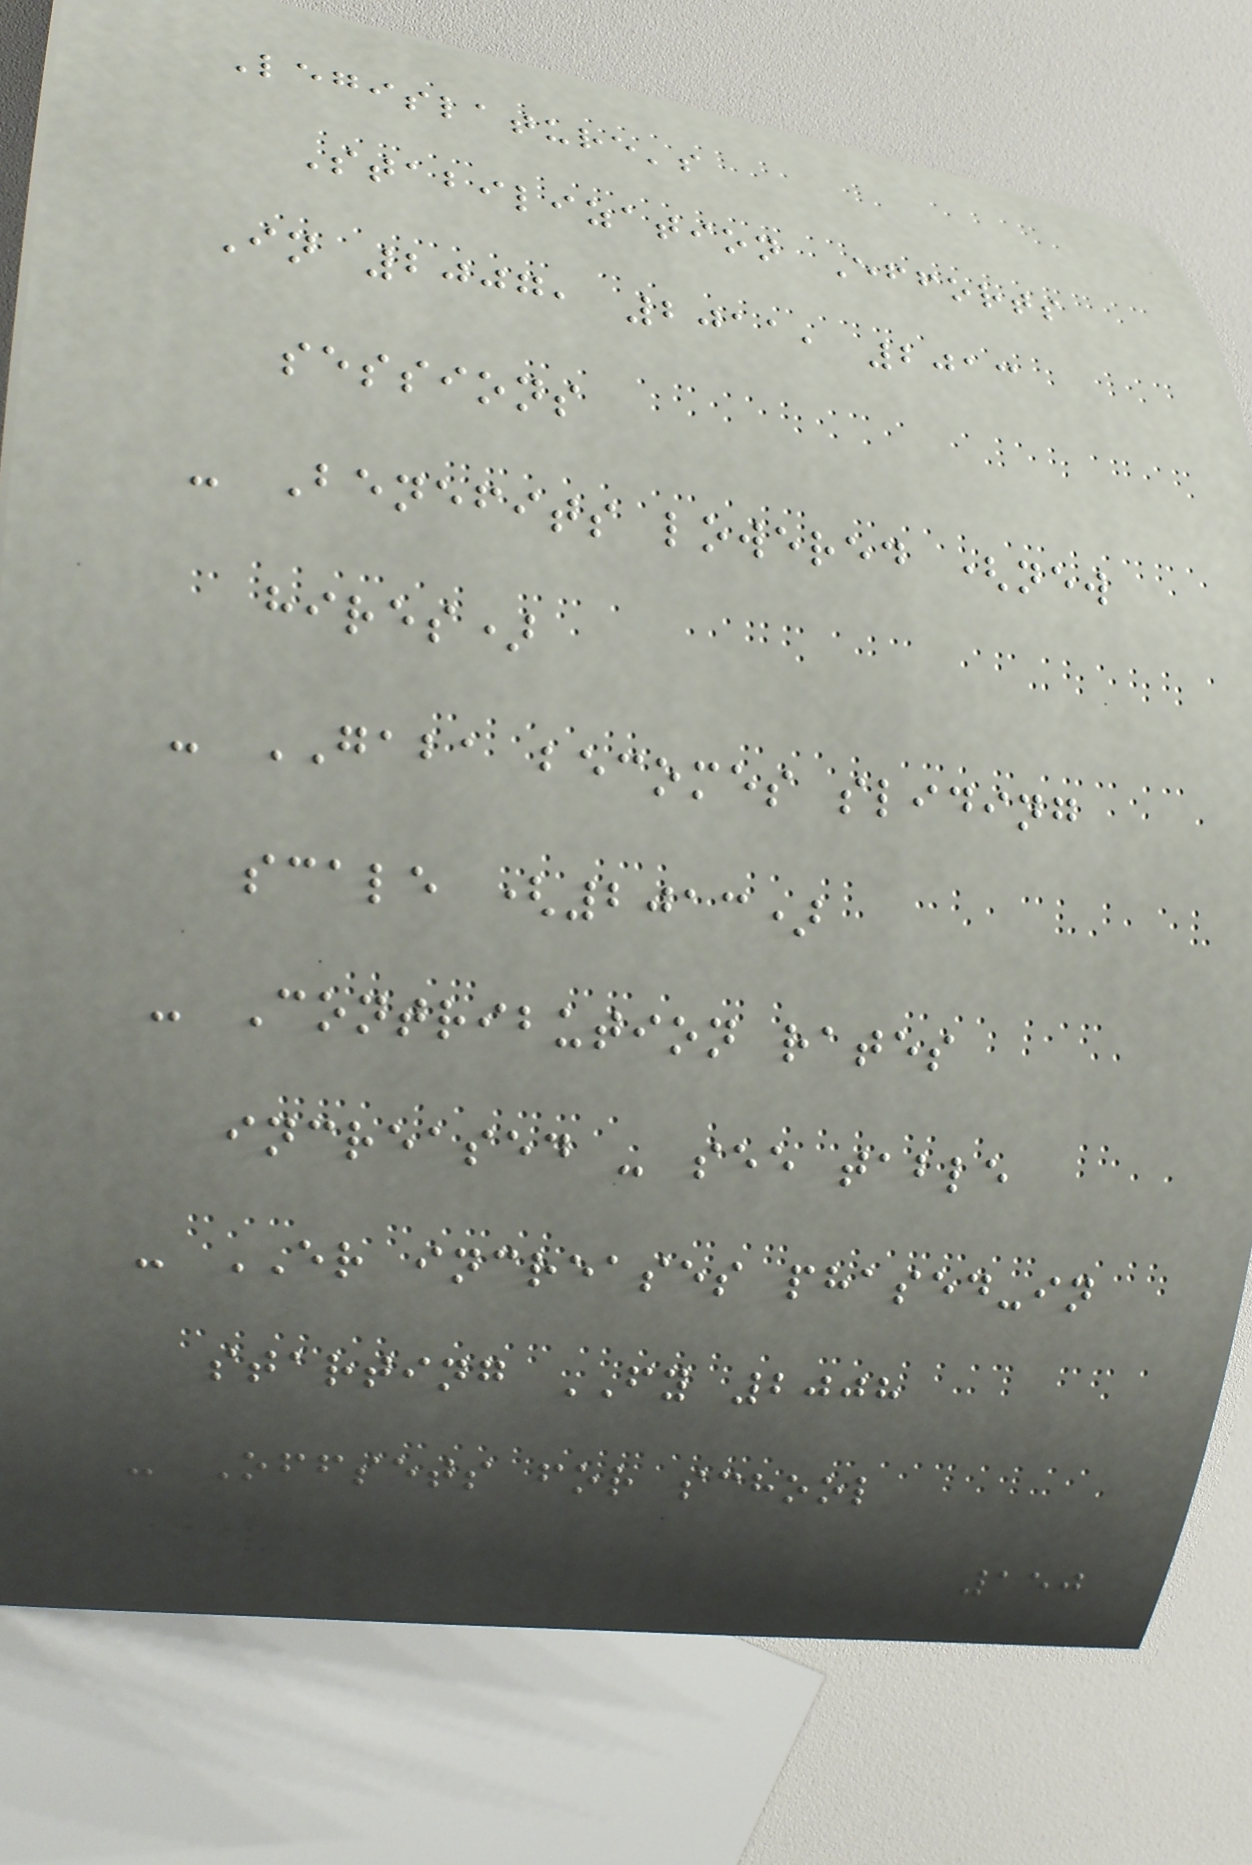Legislature's
Stabilization Efforts
In 2007, 2011, 2013
sessions
- Benefits lowered (new
hires)
- GABA becomes sliding
scale (2013)
- Contribution rates
increased - see table
- ER increases phased-in
starting FY 2008
- Offsets for school
150
